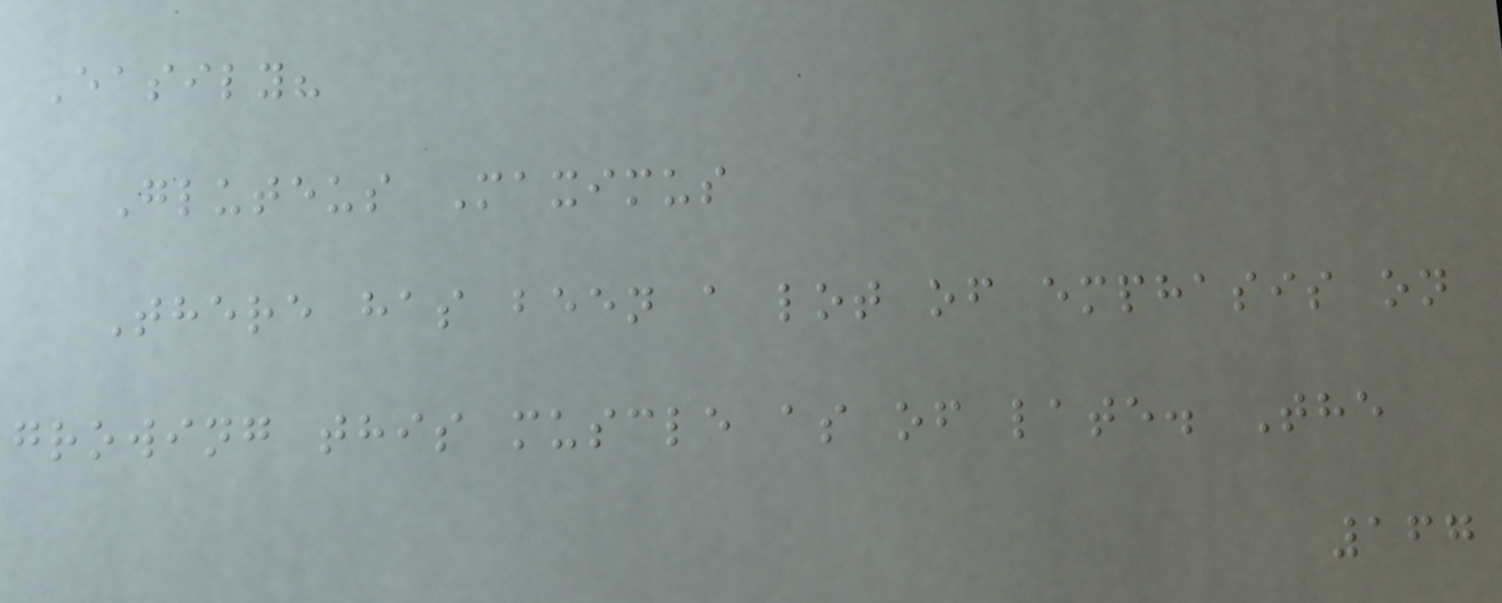Easily?
Gluteus Maximus
There has been a lot of emphasis on
growing this muscle as of late. The
167
